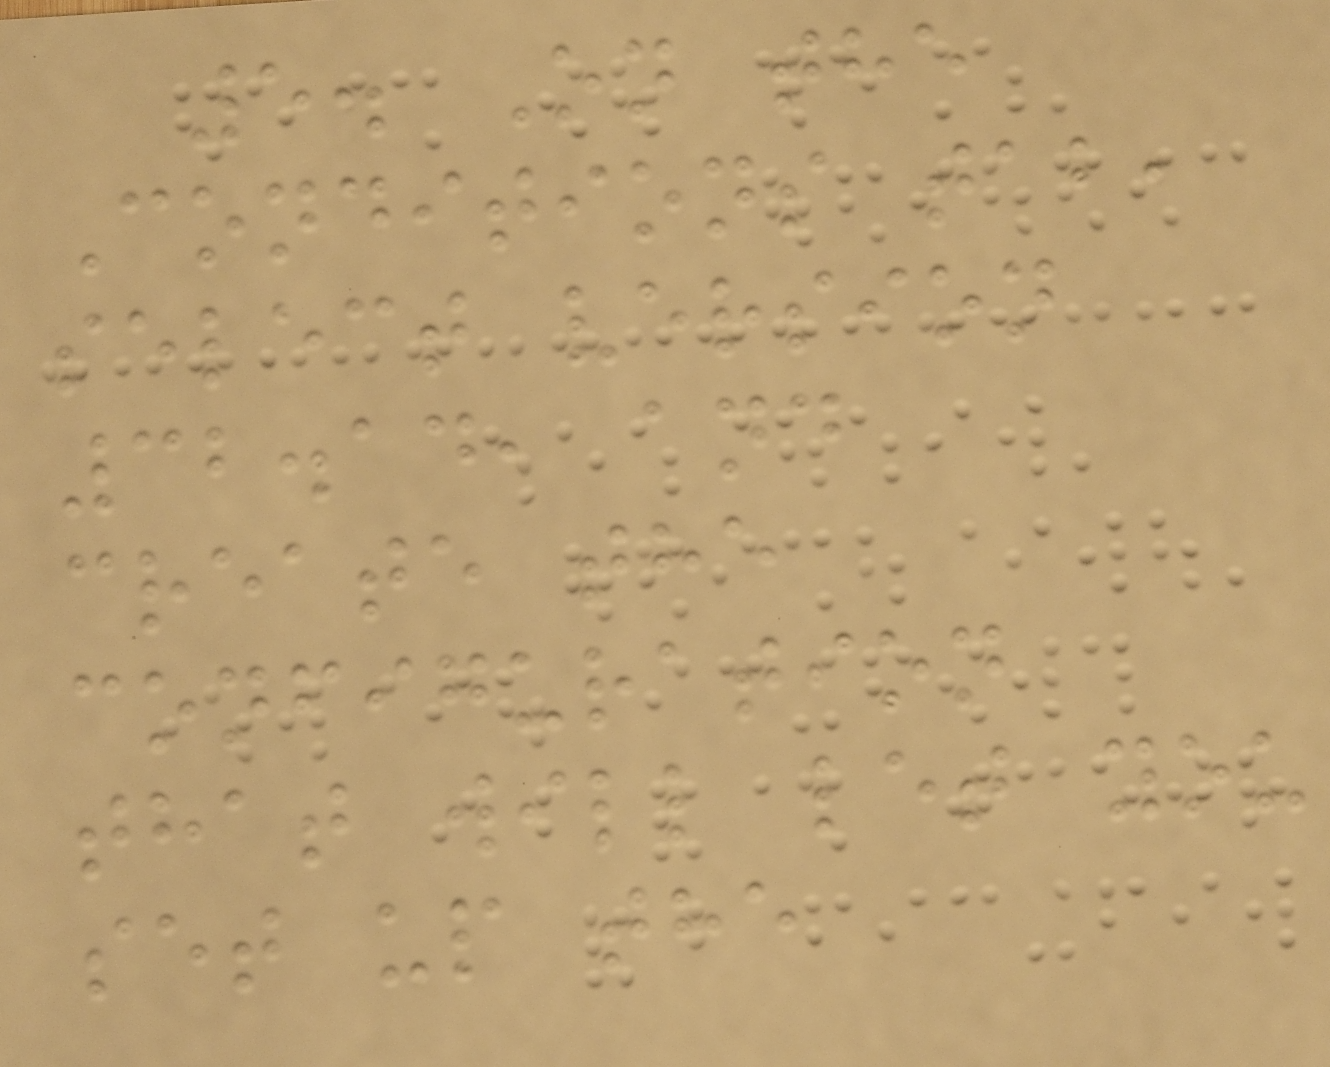5. On the
Conditions tab,
select version
32.14, and
create the
configuration
that will let you
set up the
